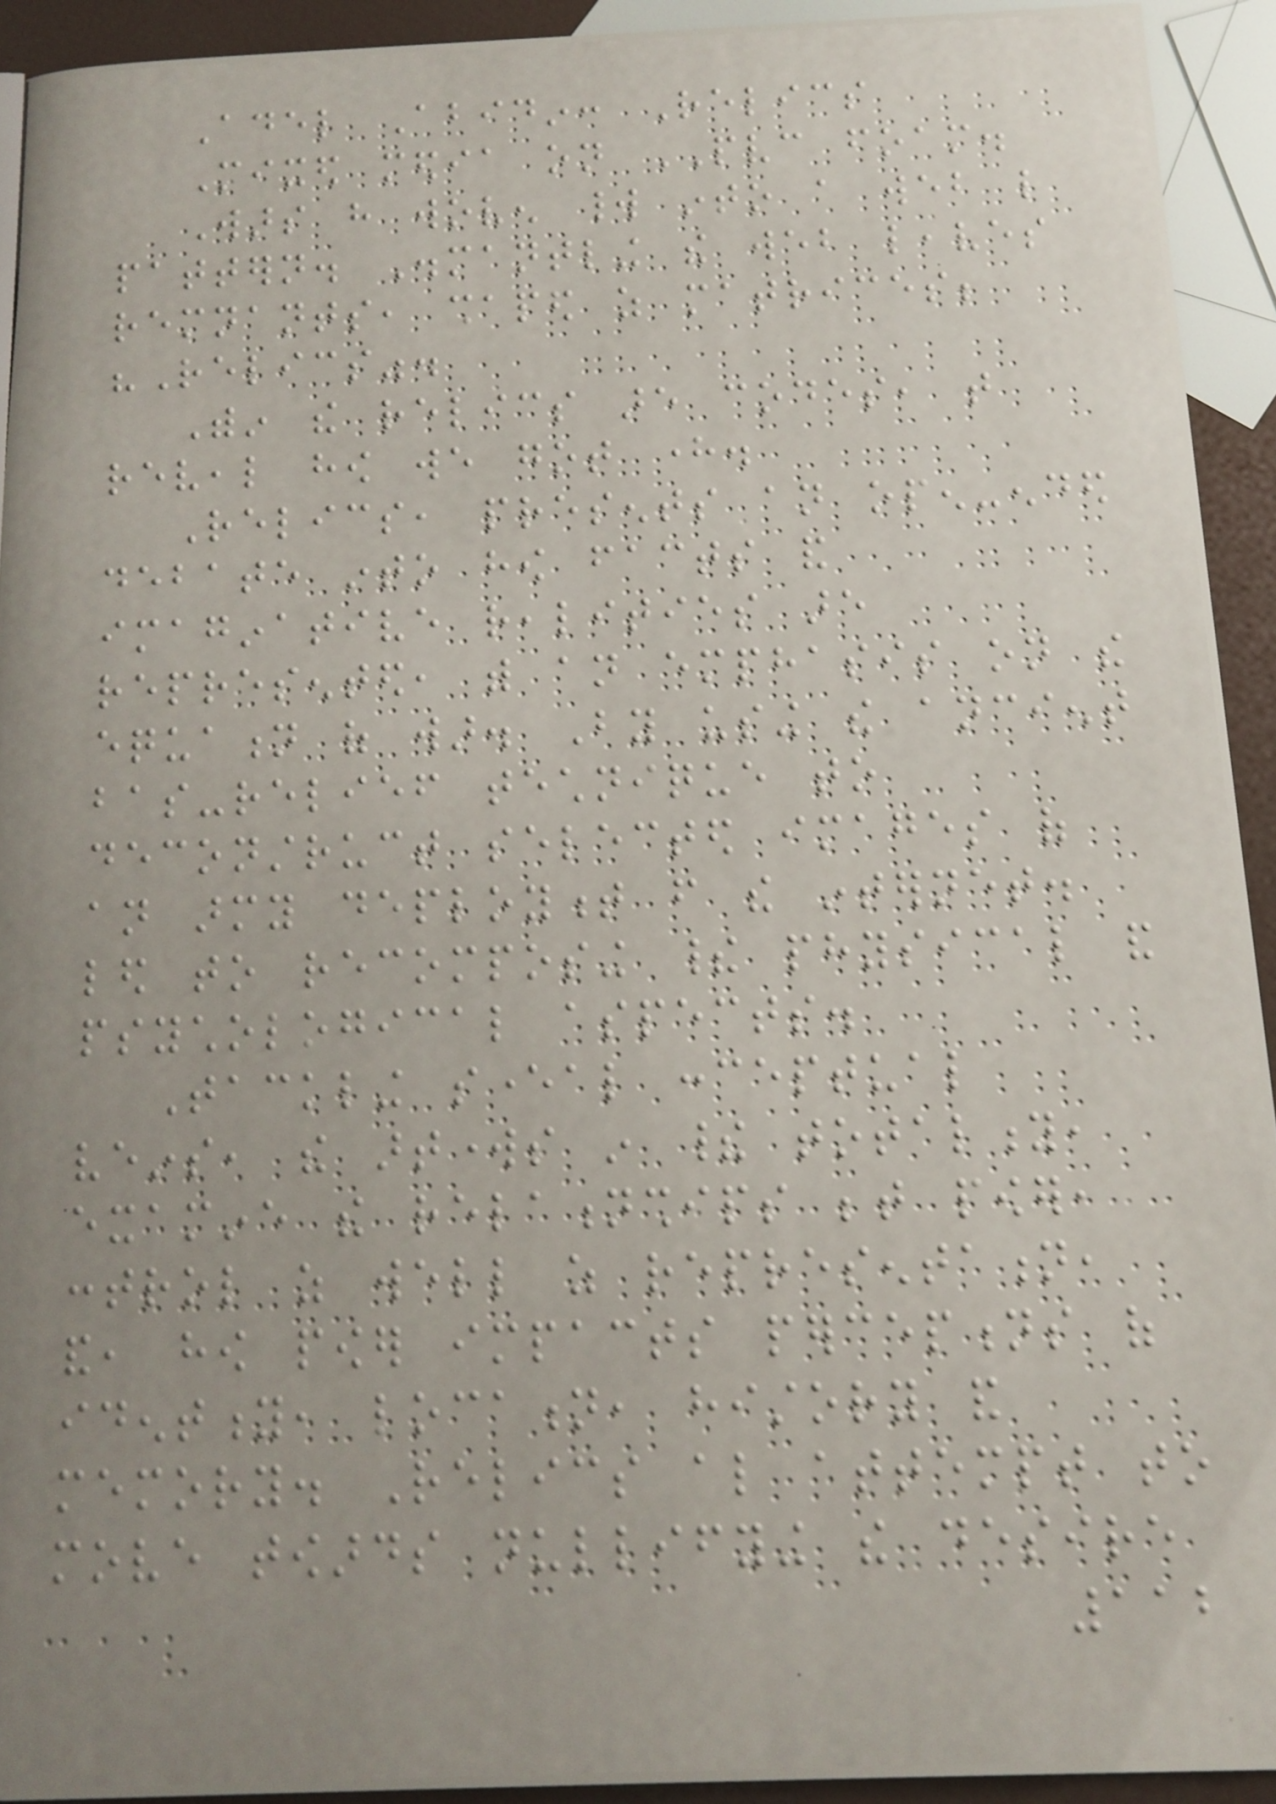Adel Abidin: Relics
Mixed media on PVC foam.
Wars have woven world into a web like
pattern. Dismantling the web leaves
remnants, shaped as matrices;
"Relics".
Within the relics are codes, that
reveal how we got here.
Relics, presents an open-ended
debate into how facts and
imaginative realities are
represented, with an emphasis on the
equation of war. By using the ancient
bas-relief technique to
deconstruct selected images of
an army deployment from the internet.
led to recomposing their physical and
psychological aspects.
Tackling several conceptual
veins, the artworks in their totality,
examine the relationships between power,
control as well as representation,
and, how power impacts perceptions of
identity, location, history and
memory. Relics also attempt to
move towards nullifying the desire
112
